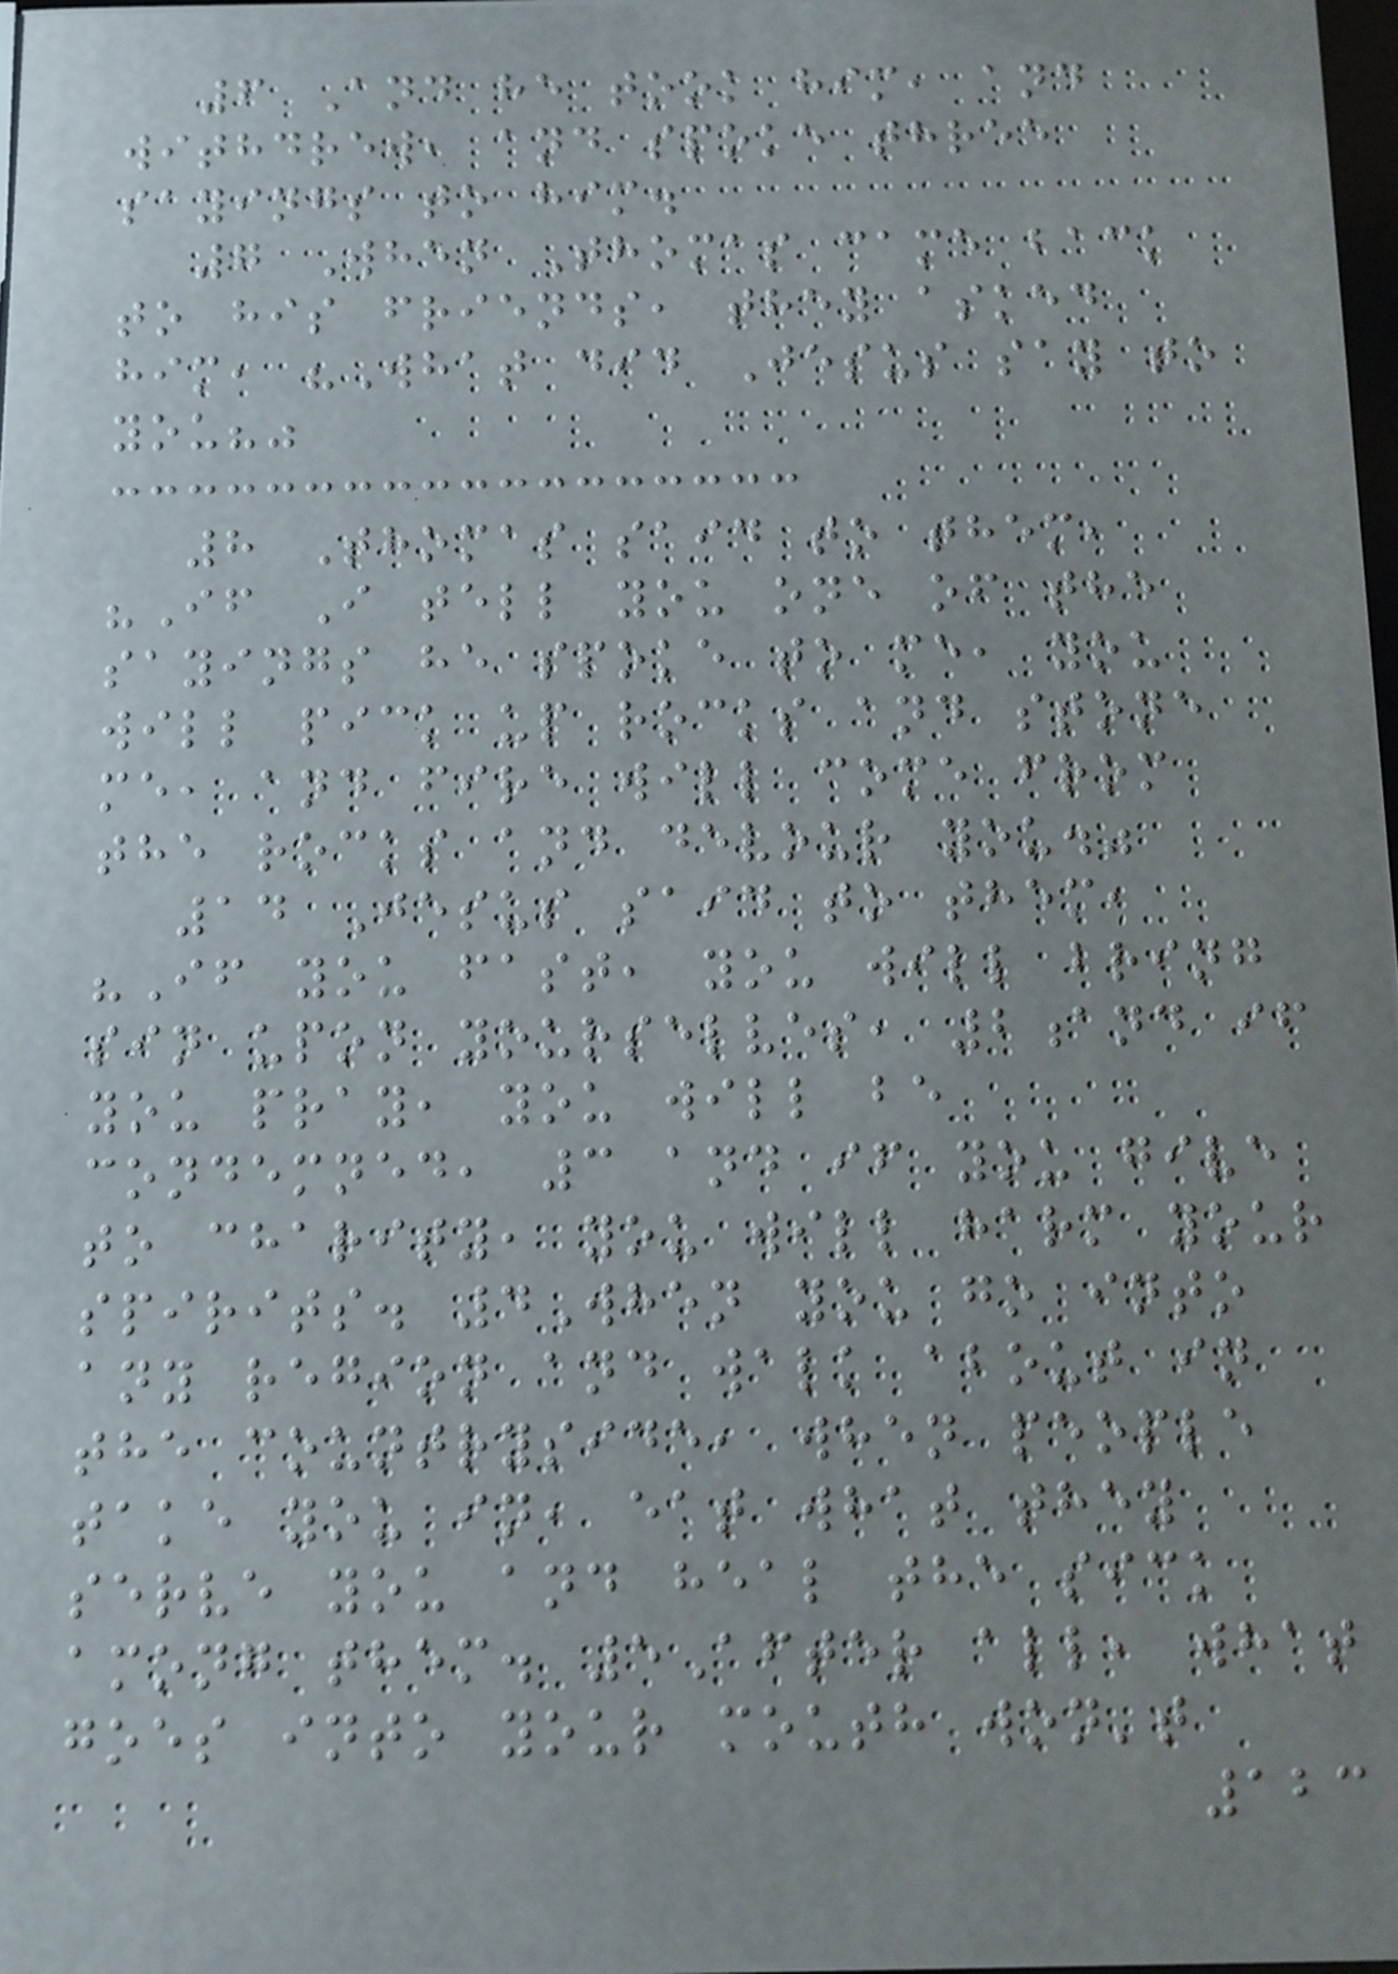6 And he took him, and
withdrew, and spoke three
sayings to him.
7 When Thomas came back
to his friends, they asked
him, "What did Jesus say to
you?"
8 Thomas said to them,
"If I tell you one of the
sayings he spoke to me, you
will pick up rocks and stone
me, and fire will come from
the rocks and devour you."
14 Jesus said to them,
"If you fast, you will bring
sin upon yourselves, 2and if
you pray, you will be
condemned, 3 and if you give
to charity, you will harm your
spirits. 4When you go into
any region and walk about in
the countryside, when people
take you in, eat what they
serve you and heal the sick
among them. 5After all, what
goes into your mouth won't
123
